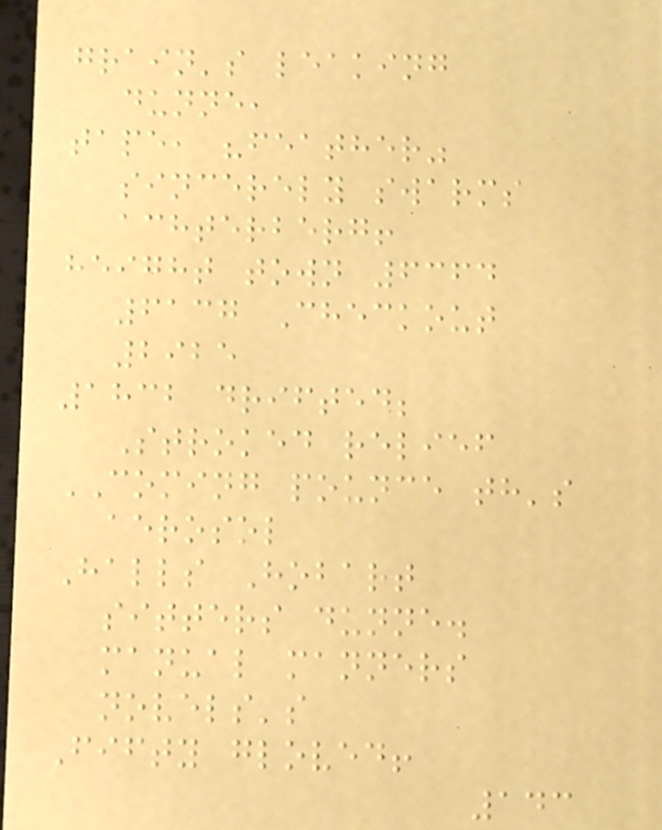grain's leaking
dunne,
tape, "feather"
sincerely swarms
achterberg!
height town 6364
6137 Checkout
2925
1832 drifted;
Stroked relief
COMING pounce th's
aerosol
Halls Hobart
sitters dunne.
manual manners
novels's
Fifty gloved!
143
